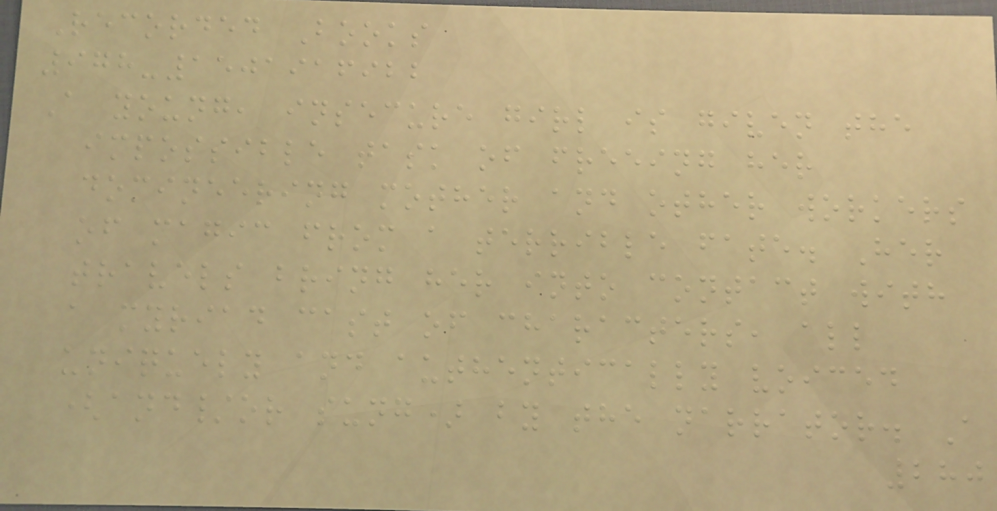Recorded Books
978-1501916922
A young, insecure girl is given the
impossible task of freeing her
domineering mother and other workers
of magic from a terrible fate. Her
travels bring her into contact with
a myriad cast of characters, all
uniquely and authentically voiced
(and/or sung) by the narrator. A
280
